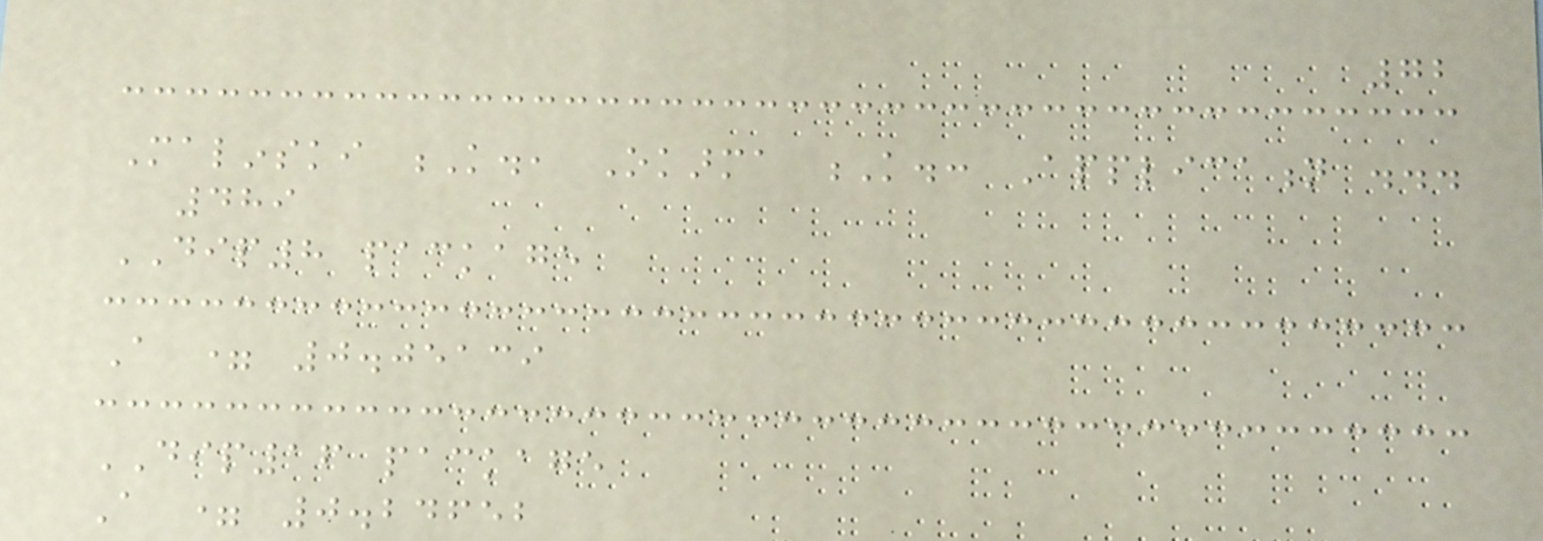72
Malinski K., Okarma K.: Application ...
489
DIP8 package
A = 0.05139
DIP16 package
A = 0.24652
